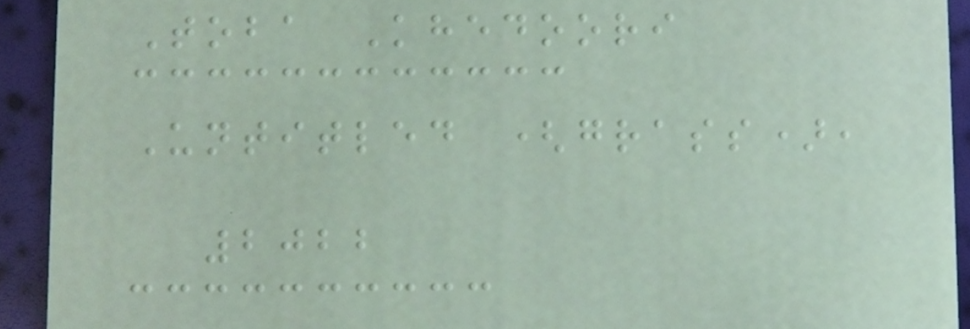Toba Khedoori
Untitled (grass),
2022
